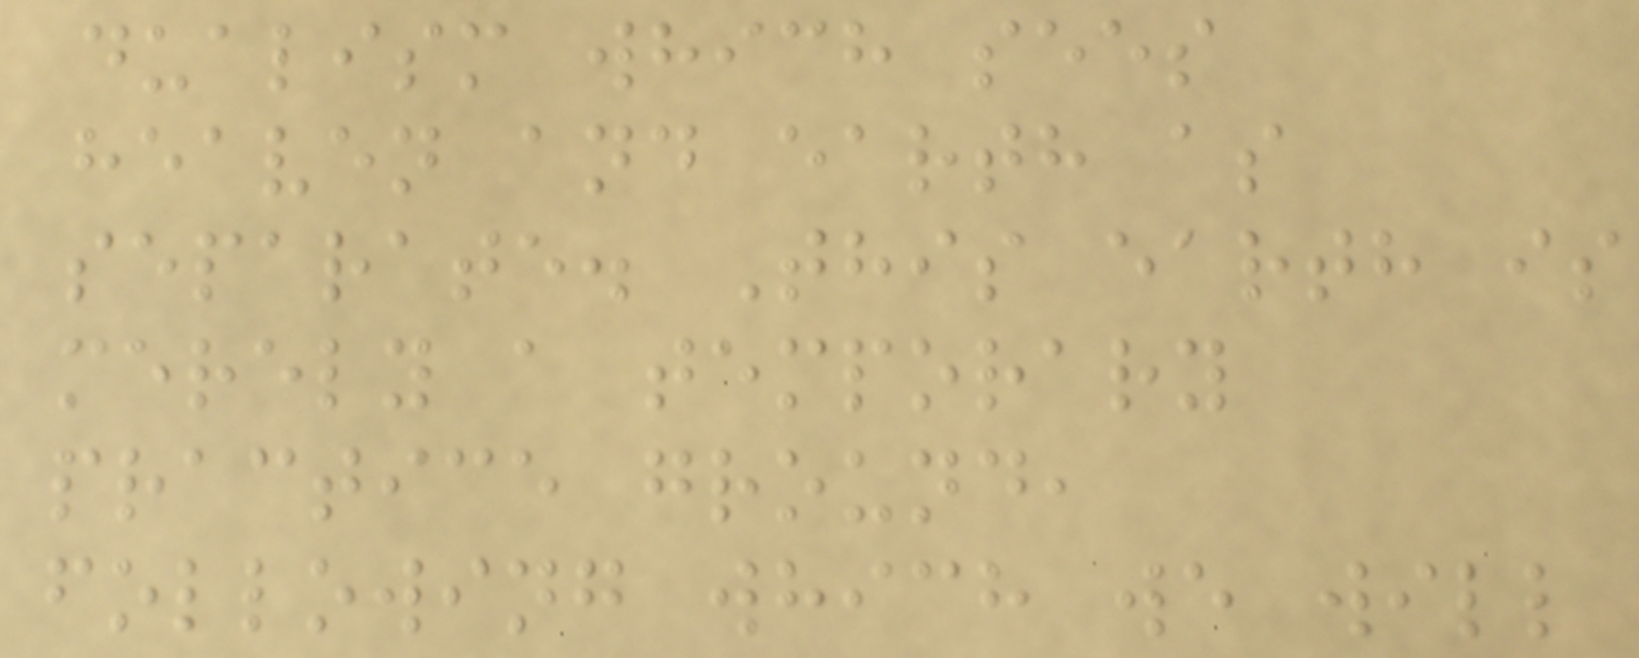dualism which sees
heaven and earth as
separate. This earth is
merely a temporary
practice ground,
following which we will
